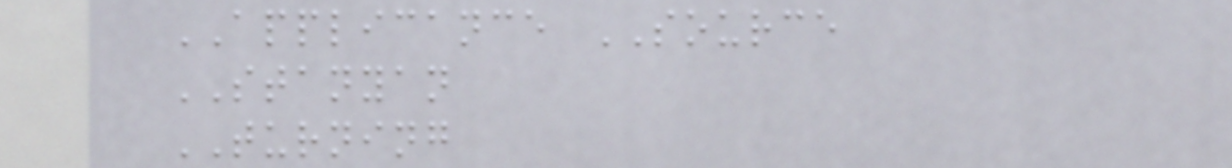APPLICANCE SOURCE
STANYAN
TURNING
